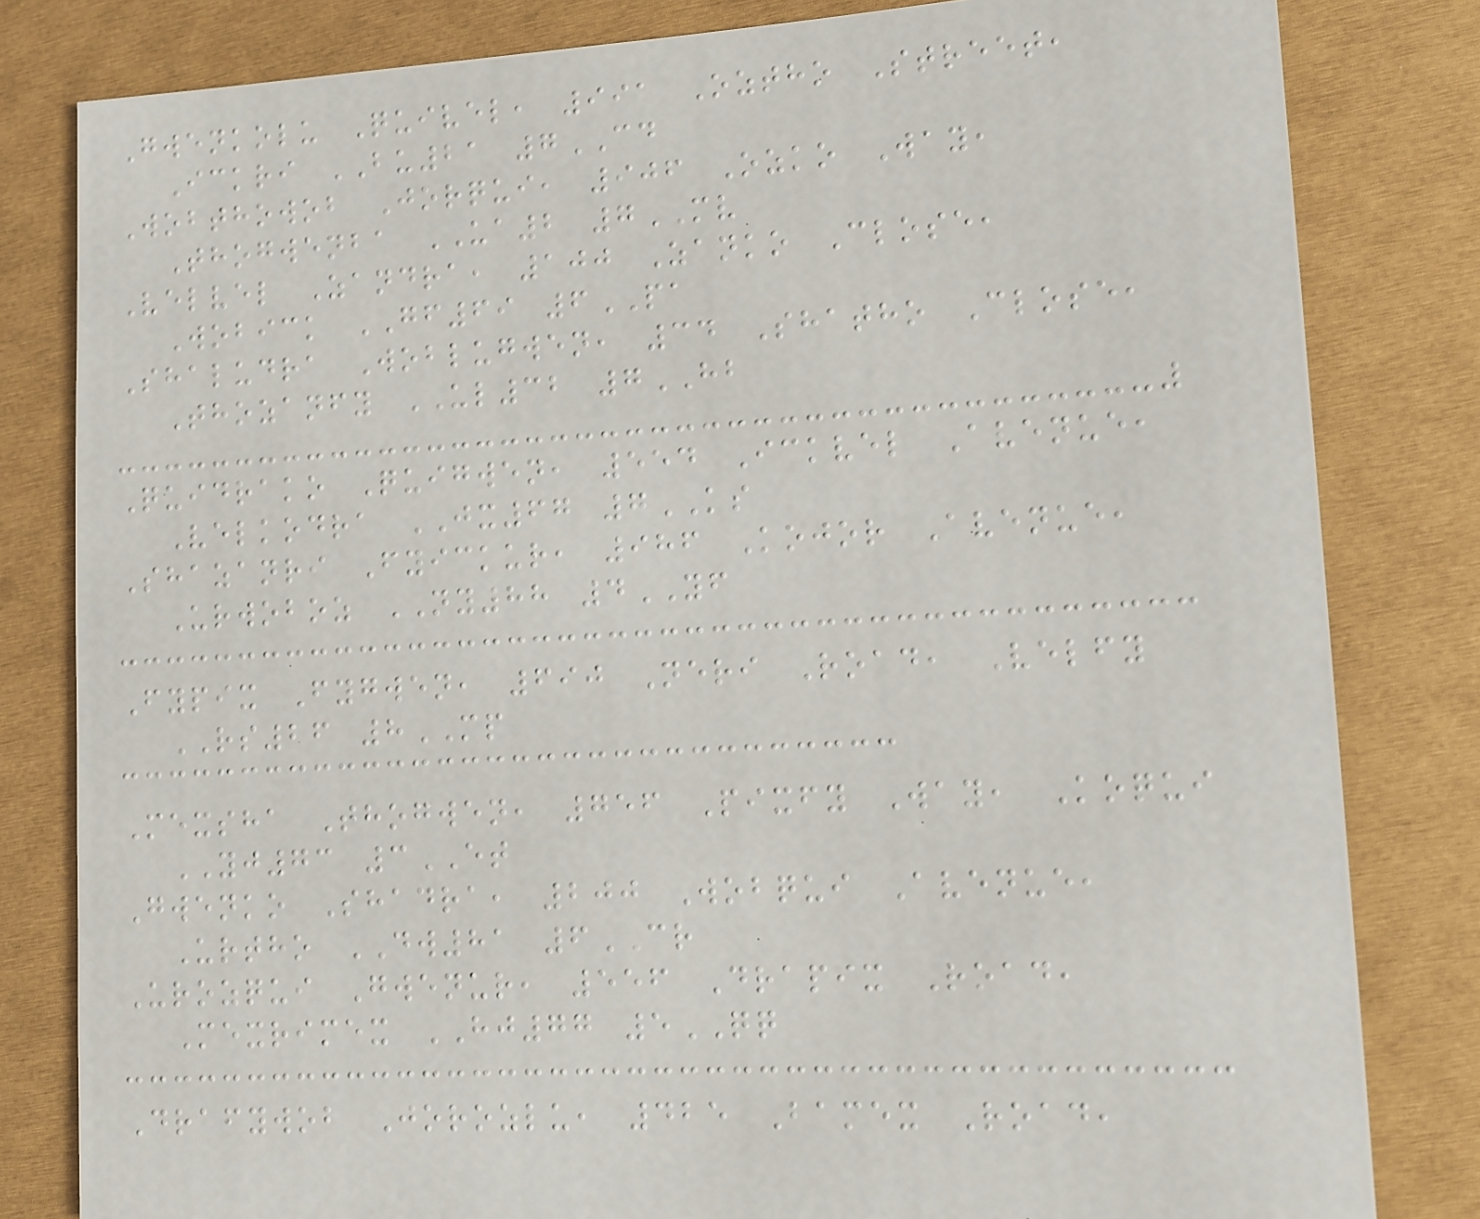Gwenkolu Quivel, 991 Oztho Street,
Ickri BU21 7CD
Wobthowob Jorqui, 906 Ozko Way,
Thogwenba UA2 7MV
Velvel Zandra, 100 Zanko Close,
Wobick GF69 6PA
Shaludra Woblugwen, 34 Shatho Close,
Thozanfy UL32 7HB
Quidrako Quigwen, 554 Ickvel Avenue,
Velkodra JX67 7KS
Shazanri Fyickur, 986 Kojor Avenue,
Urwoboz NY88 4YF
Fypix Fygwen, 690 Neri Road, Velfy
RS26 8MP
Mexsha Thogwen, 756 Pixfy Way, Koqui
YJ73 3ET
Gwenko Shadra, 200 Wobqui Avenue,
Urtho DW81 6CR
Urozqui Gwenur, 556 Drapix Road,
Mexrimex HJ77 5QQ
Drafywob Jorozlu, 425 Bamex Road,
